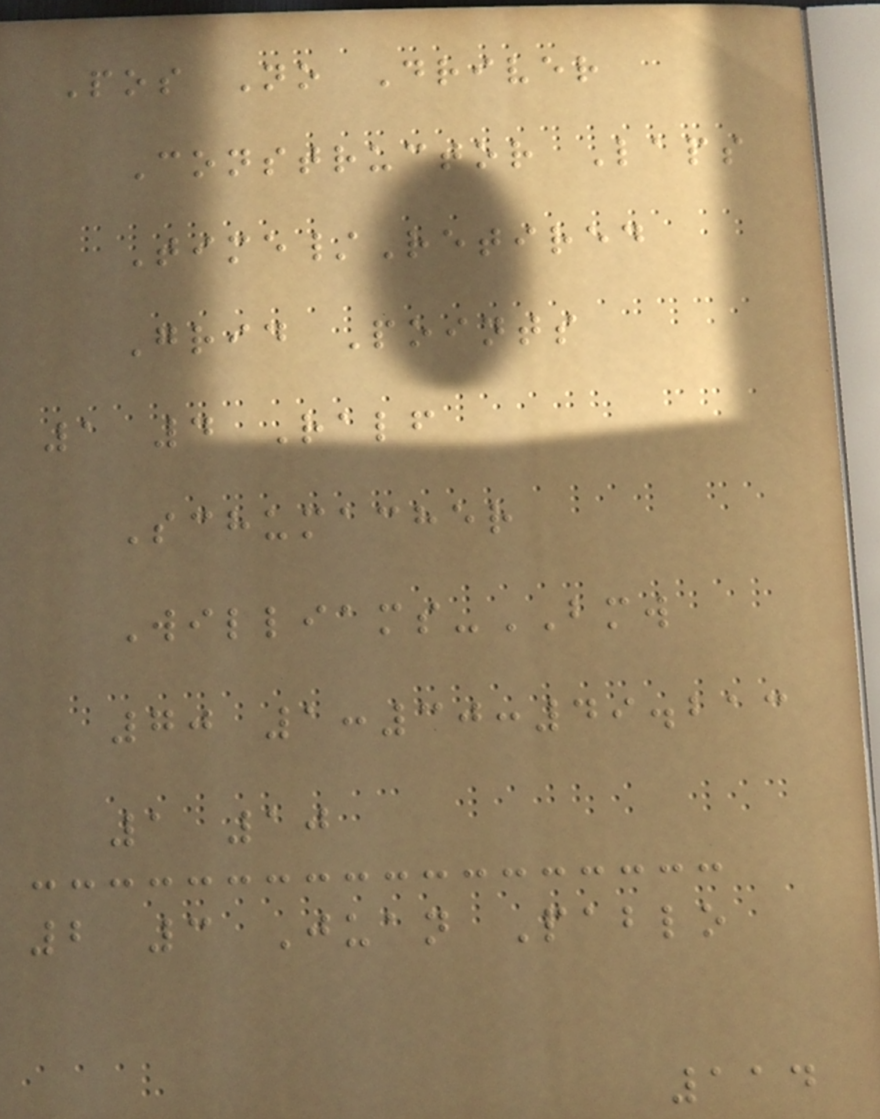Pos No Driver
Constructor Laps
Time/Retired
Grid Points
1 4 Ralf
Schumacher
Williams-BMW
70 1:30:49.213
1 10
2 3 Juan Pablo
114
